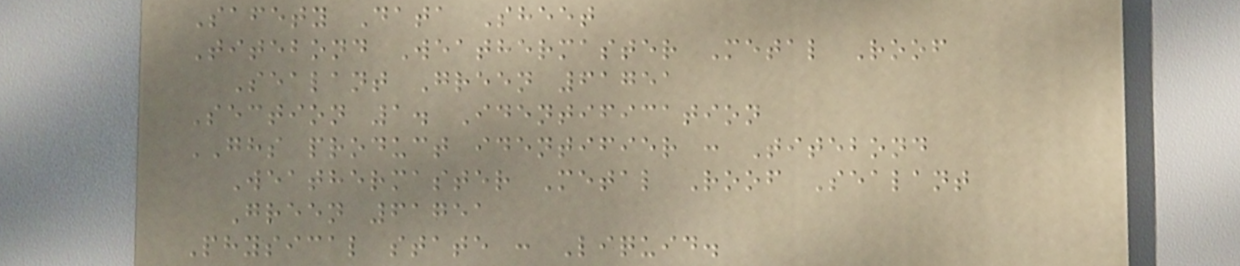Safety Data Sheet
Titebond Weathermaster Metal Roof
Sealant Green 61751
Section 1. Identification
GHS product identifier : Titebond
Weathermaster Metal Roof Sealant
Green 61751
Physical state : Liquid.
